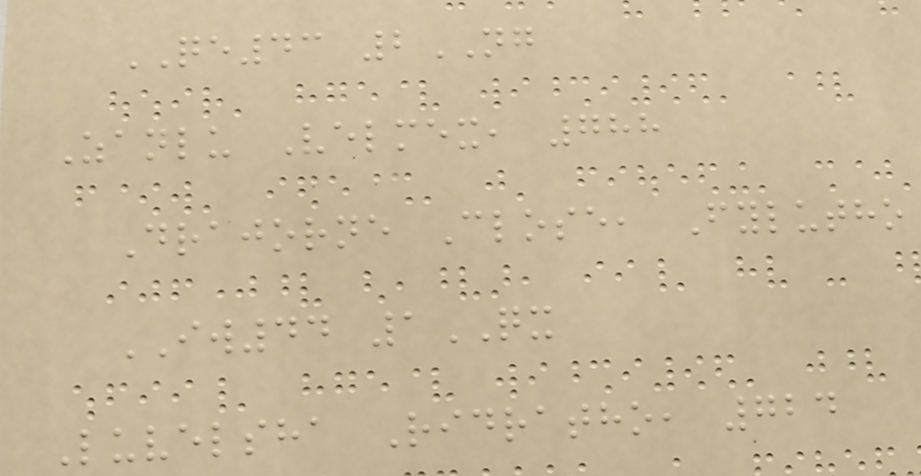QE43 2NG
Zanlu Velmex, 788
Drajorne Close, Fylutho
IW44 1QX
Luvelsha Ridratho, 724
